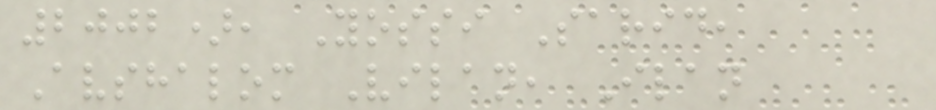2002), Yossi Sarid,
Avshalom Vilan, Ilan
